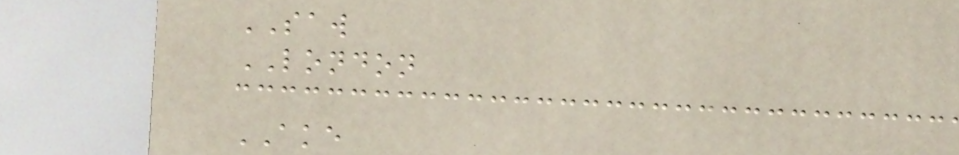SAW
LONDON
AKE
